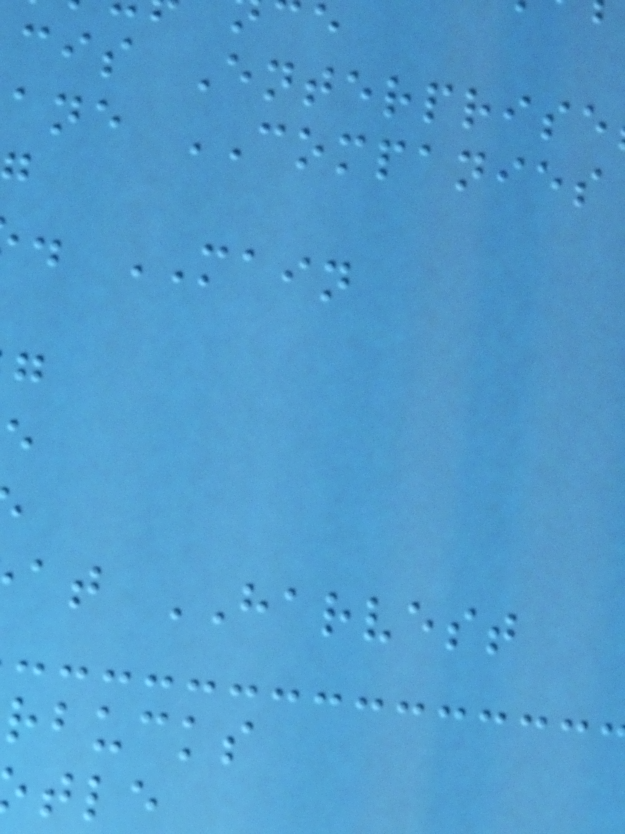cis Enterprise
ane COMPANIES
. MAIN
at HARVEST
rbucks
